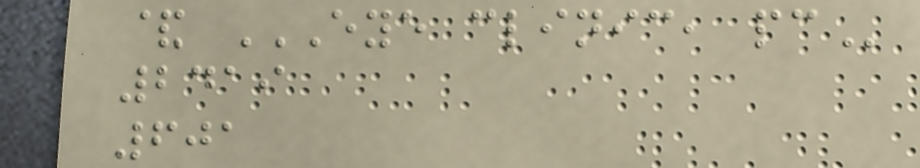& EYE CLINIC, PC
2419
601
